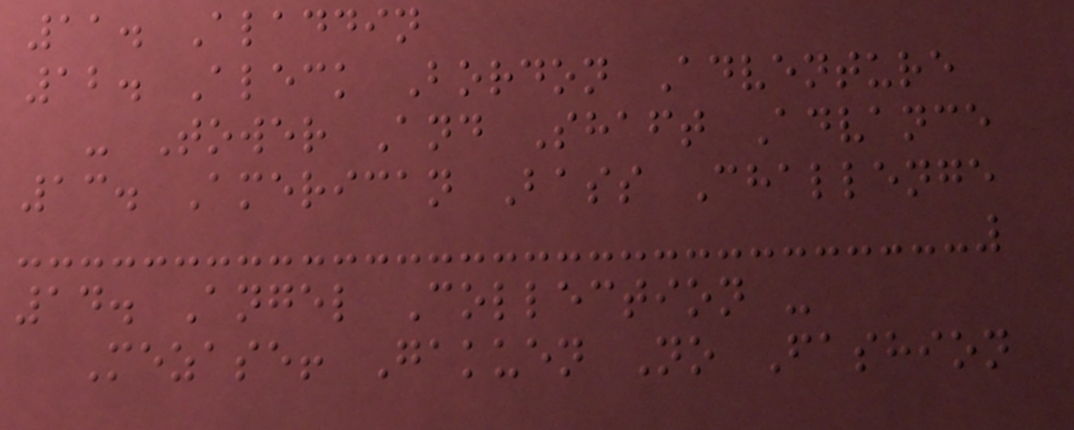11. Aladdin
12. Aleck Bordon Adventure
- Tower And Shaft Advance
13. American Bass Challenge
14. Angel Collection -
Mezase! Gakuen No Fashion
